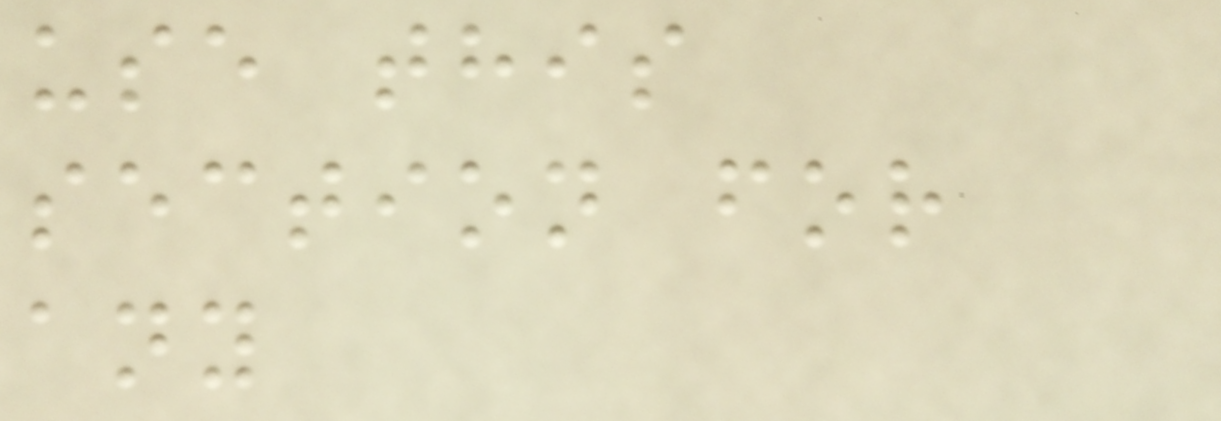use this
section for
any
